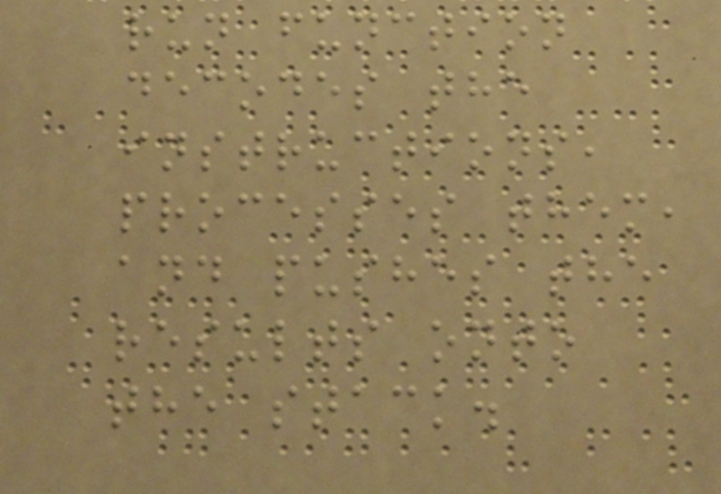run function
decodes the
instructions,
processes them,
and pushes the
results onto
the stack.
